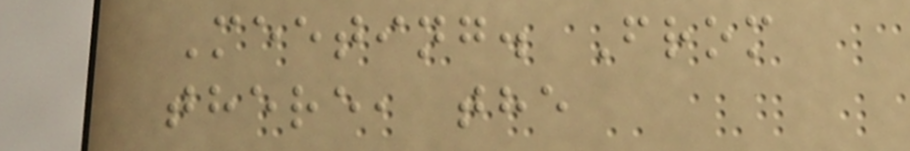Meeting. From
there, the
